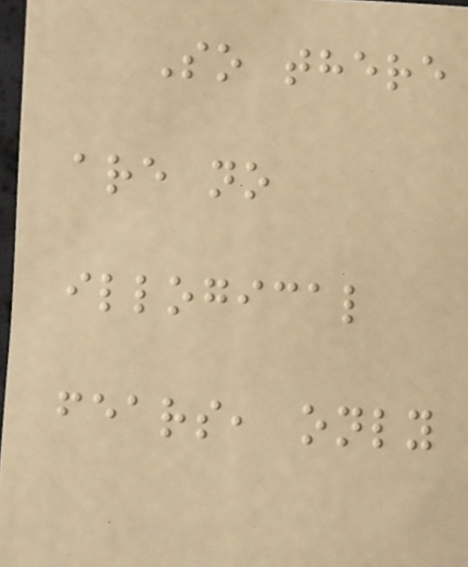So there
are no
illogical
fears, only
